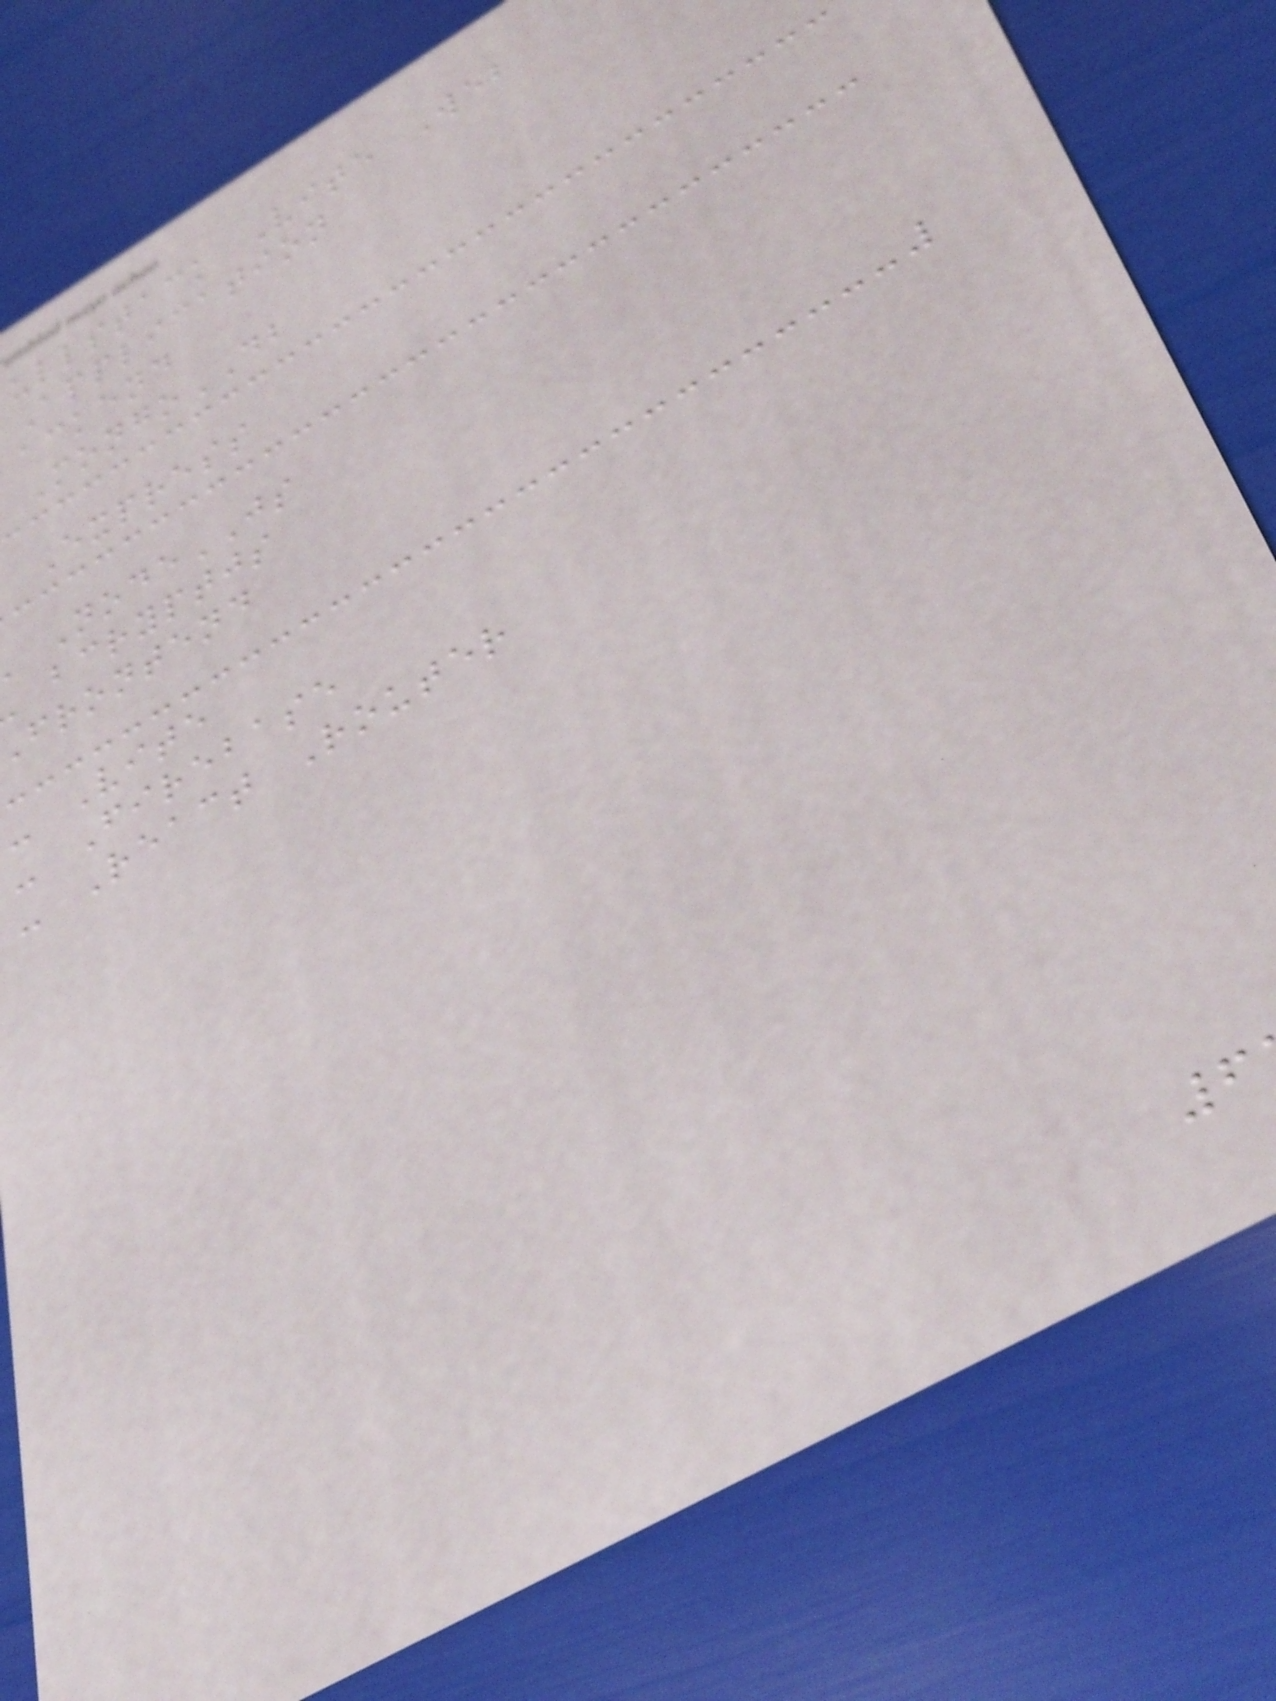ullstack Vite Web
Application
ackend
MongoDB
Express
NodeJS
bcryptjs
frontend
- Vite
- Firebase
- React Router
